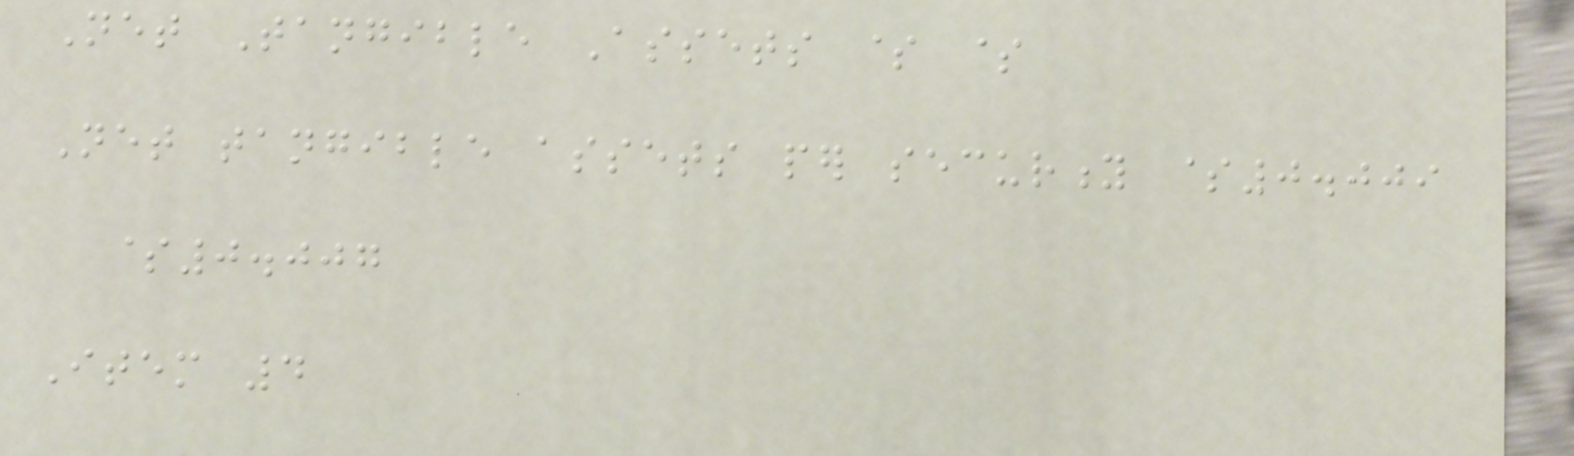Net Tangible Assets $ $
Net tangible assets per security $0.009
$0.007
Item 4
